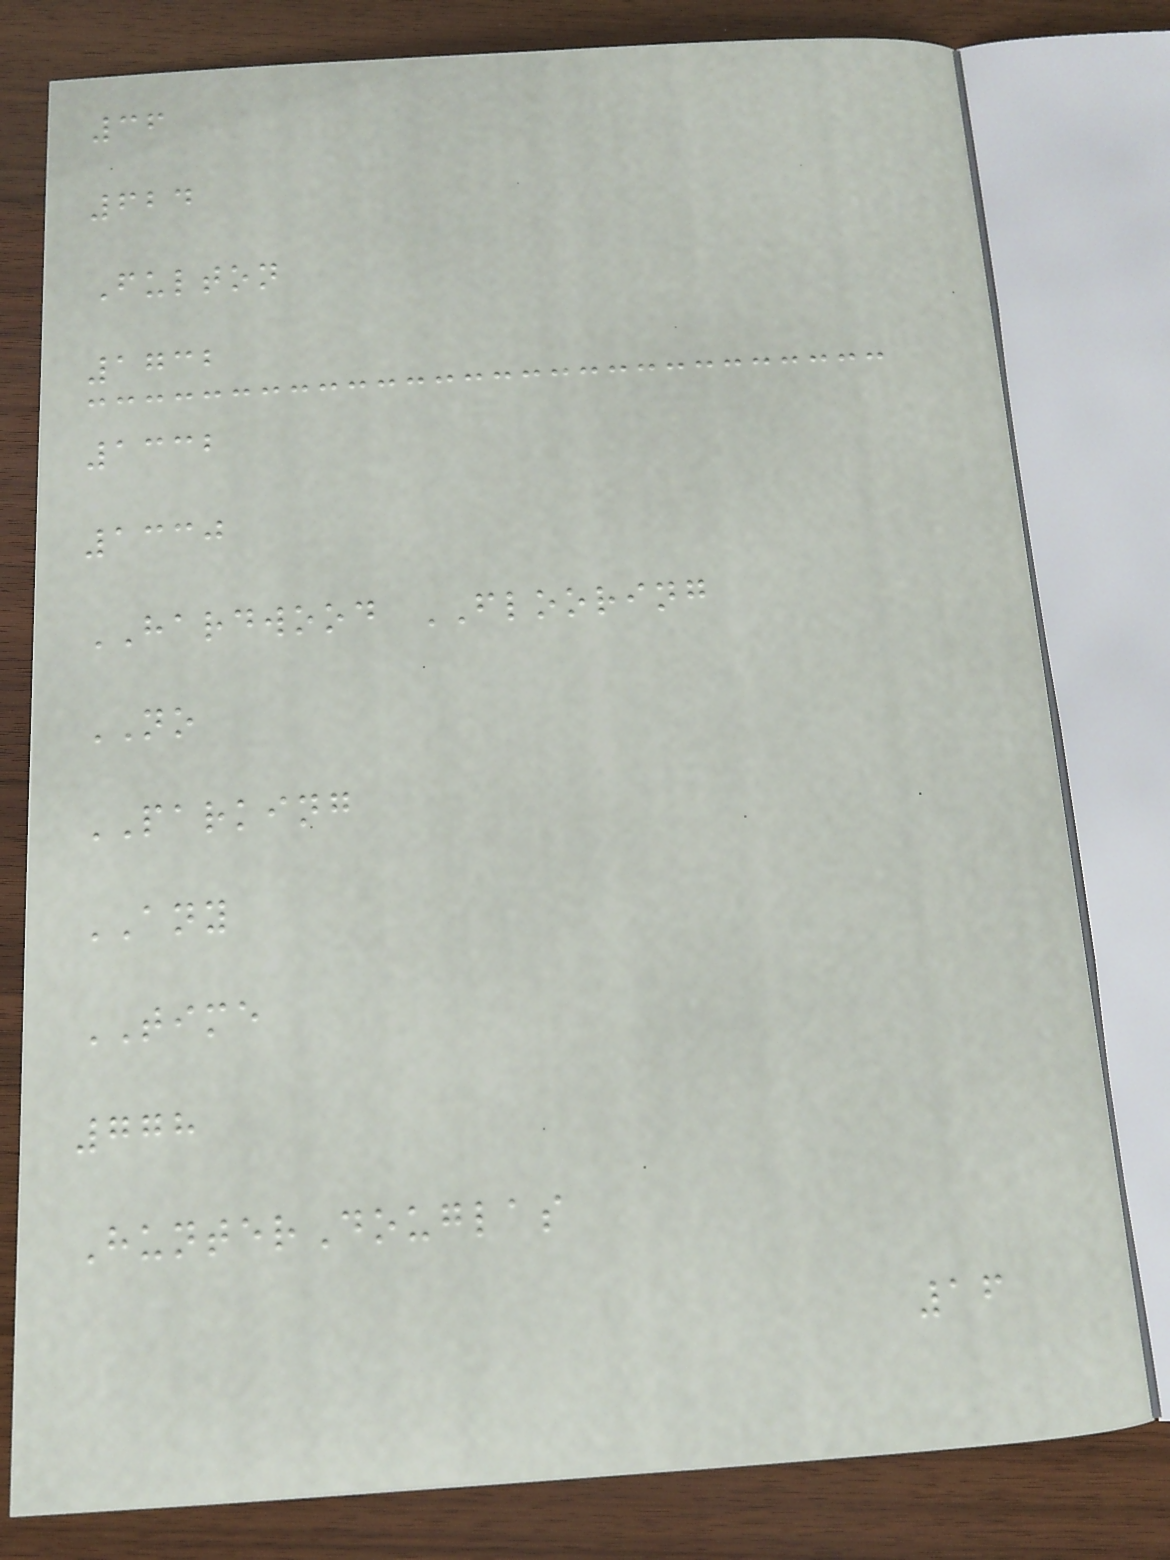36
624
Fulton
1732
1332
1330
HARDWOOD FLOORING
NO
PARKING
ANY
TIME
778
HunterDouglas
16
